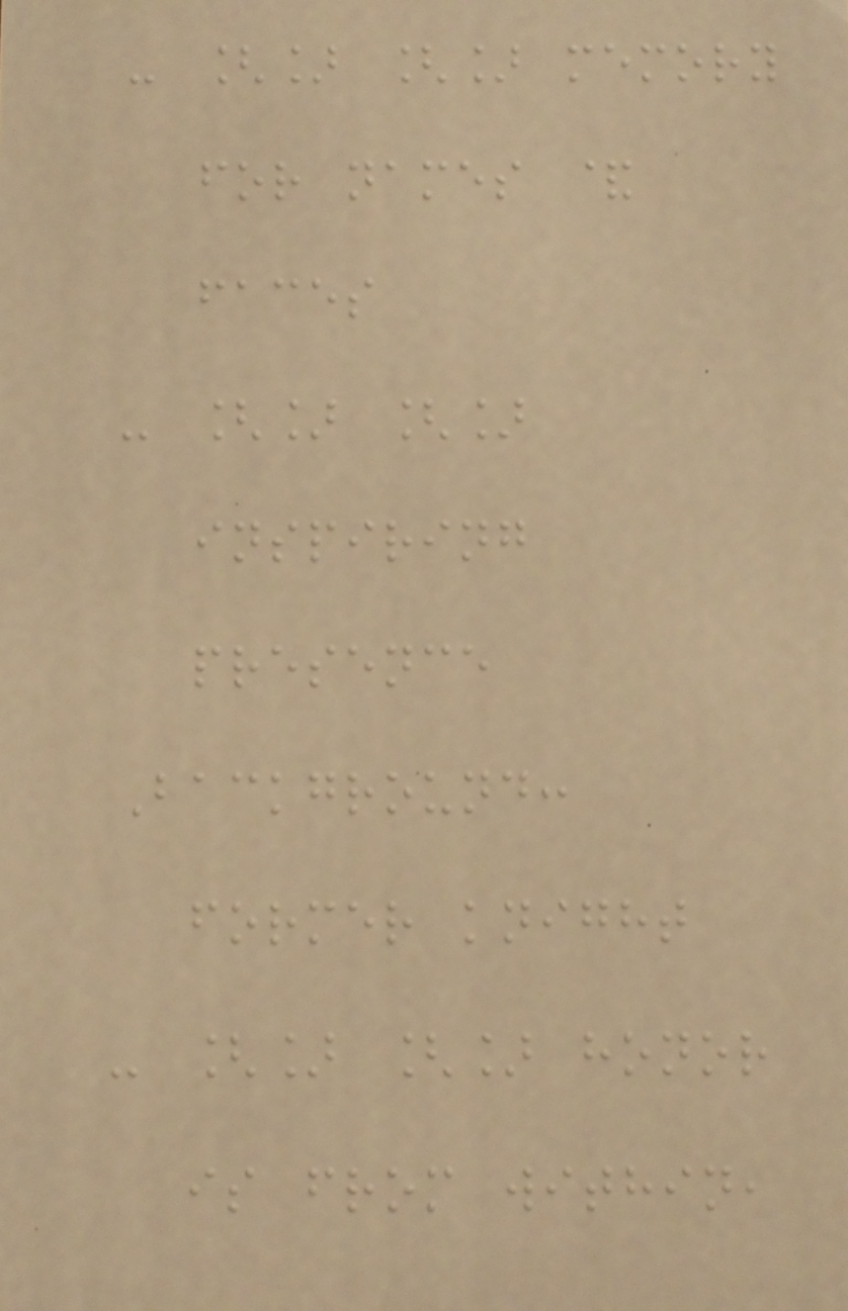- [] [] memory
for names &
faces
- [] []
inspiring
presence
Background:
former knight
- [] [] honor
is from within,
